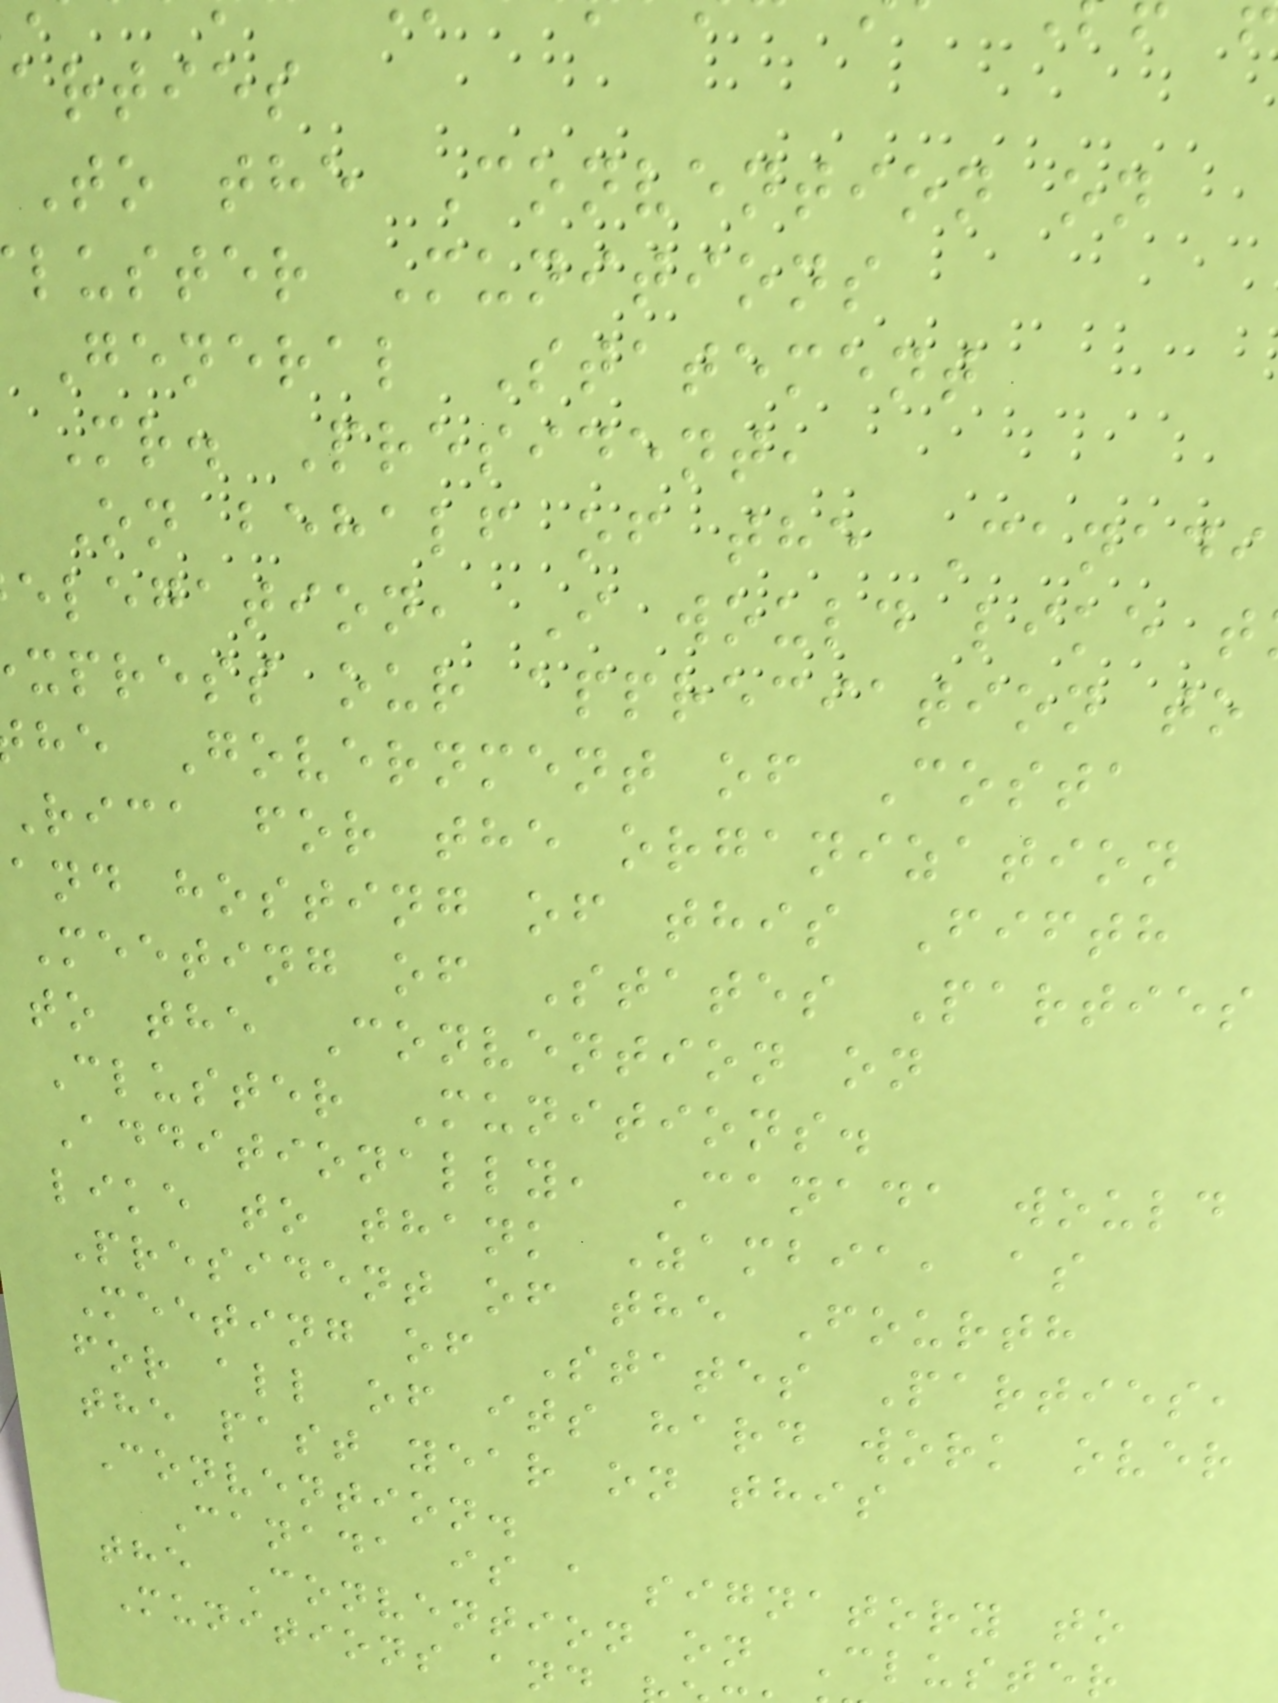arties
To the Convention on
luster Munitions
General Statement
Mr. President,
On behalf of the Canadi
elegation, I would like t
xpress our appreciation to
he Government of Costa
Rica for the organization
and hosting of this Fifth
Meeting of States Parties
to the Convention on
Cluster Munitions.
Additionally, Canada would
like to thank Zambia, as
President of the Fourth
Meeting of States Parties,
for all of its hard work over
the past year on this
Convention.
Canada is a signatory to
the Convention on Cluster
Munitions and
